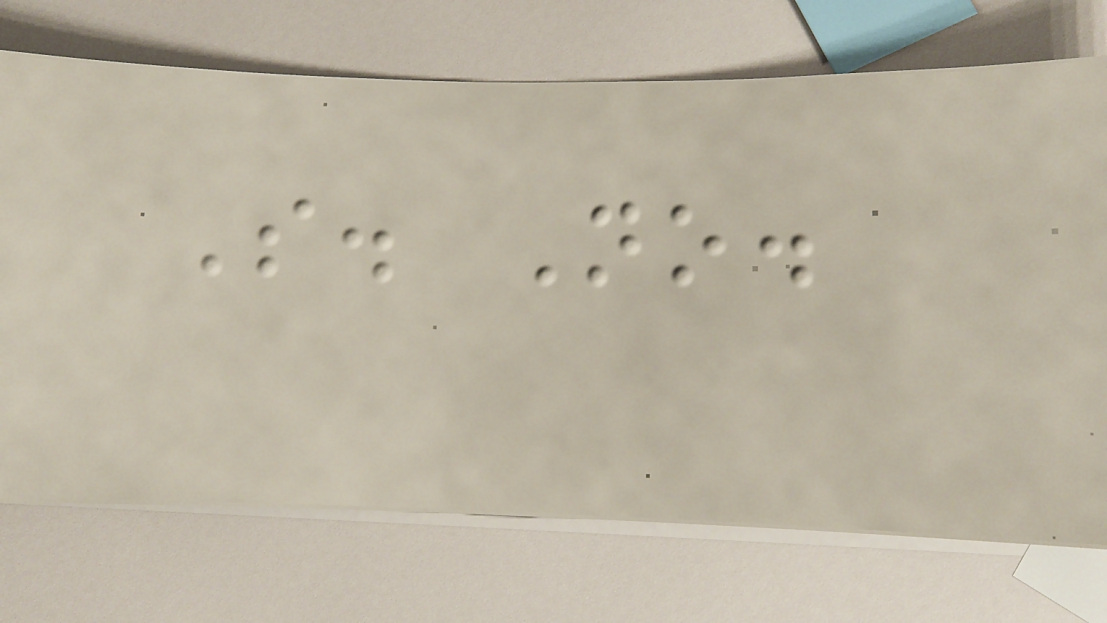S. No.
